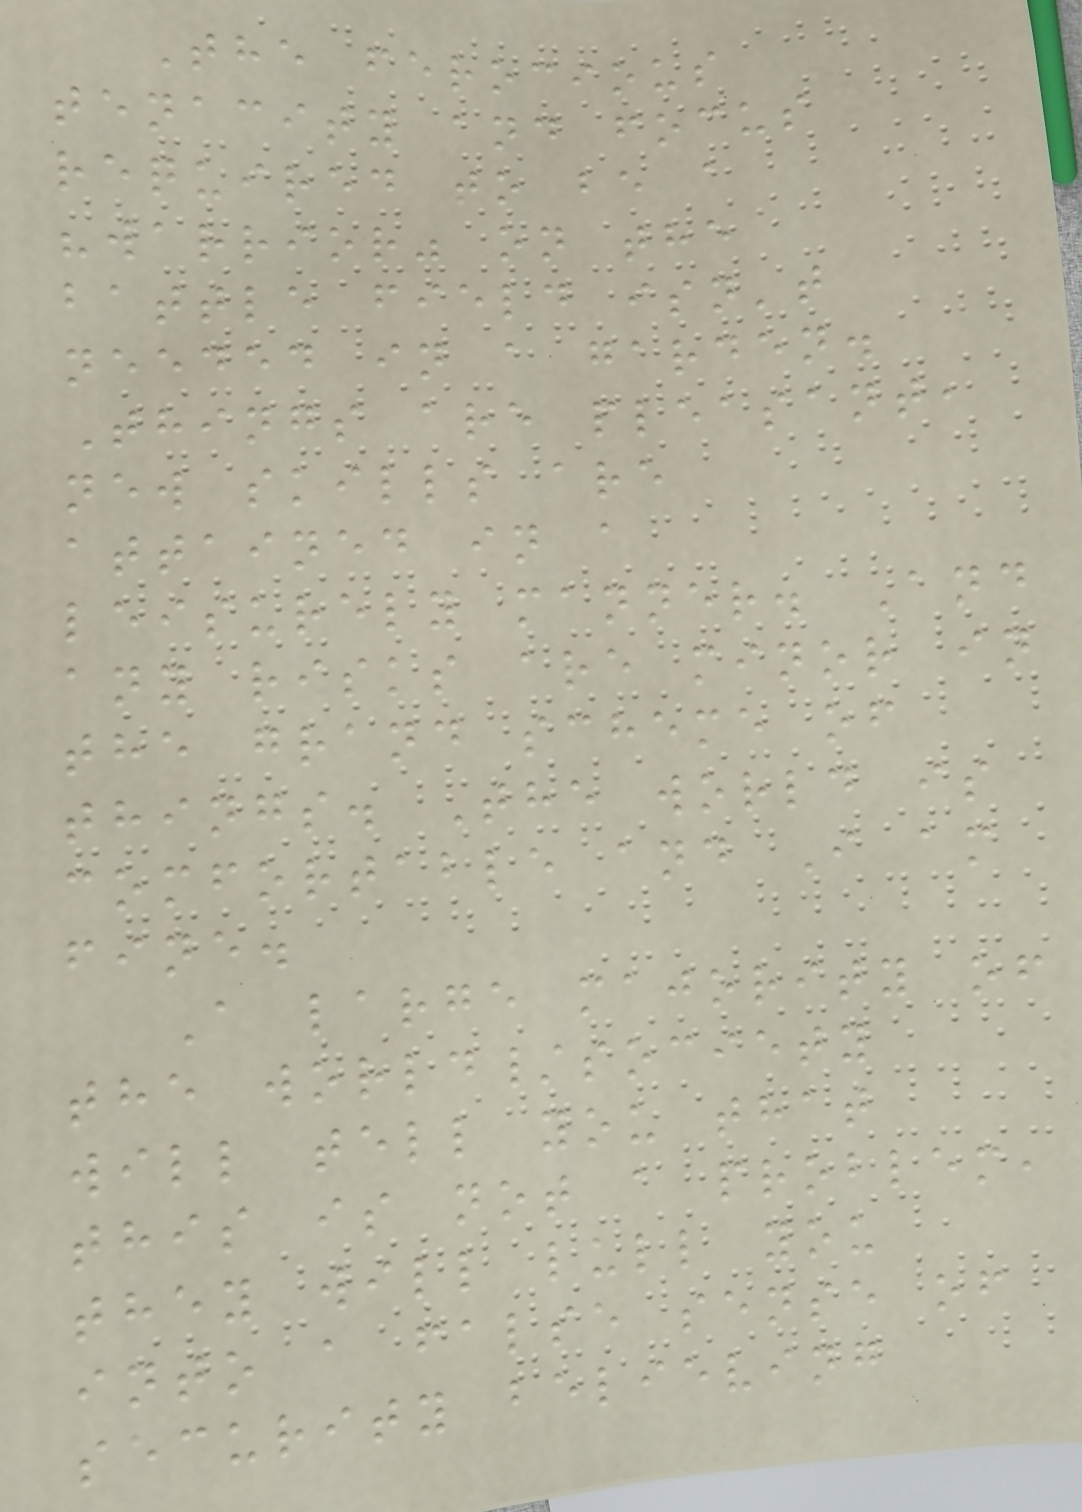The ferocious
tenacity and focus
required to be a
"warrior" on the
battle field isn't
needed in a garden.
Things are pleasant,
new skills are
attained in a
leisurely manner. And
any risks are minor in
the grand scheme of
things. The world is
comfortable and I am
fine.
A large majority of
the world/society
will tell you that
this is not a problem,
they will lull you
into a false sense of
security believing
